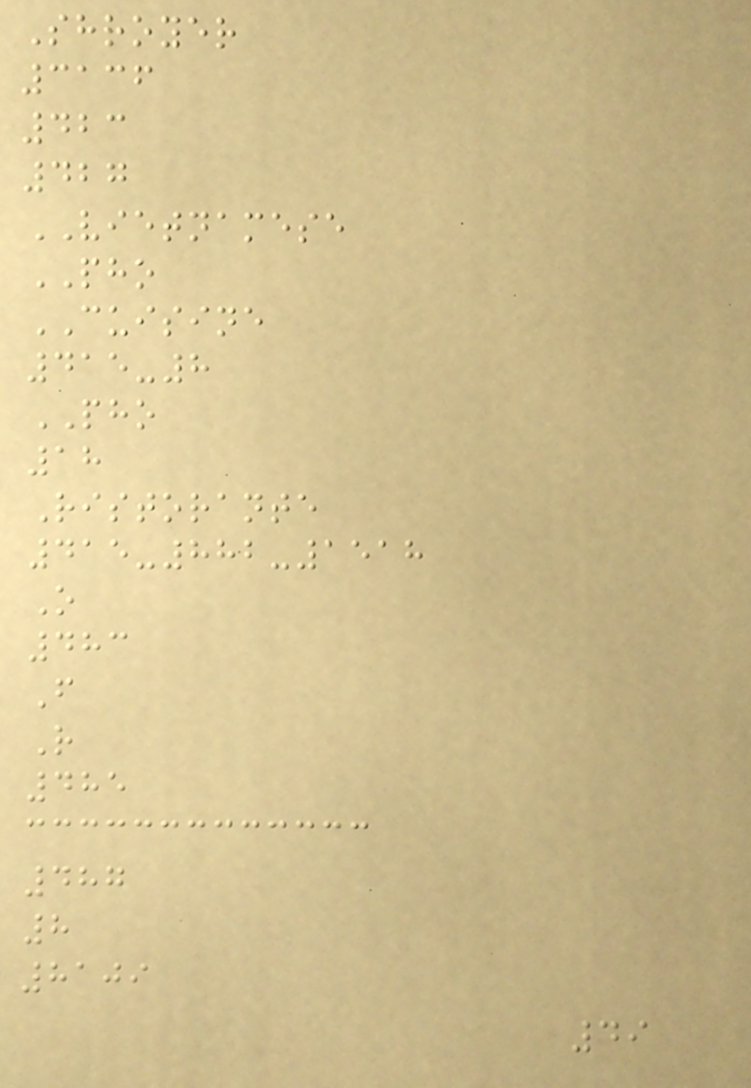Shroyer
3136
423
427
VIETNAMESE
PHO
CUISINE
415-8
PHO
18
Ristorante
415-882-1518
O
483
F
R
485
487
8
8109
49
